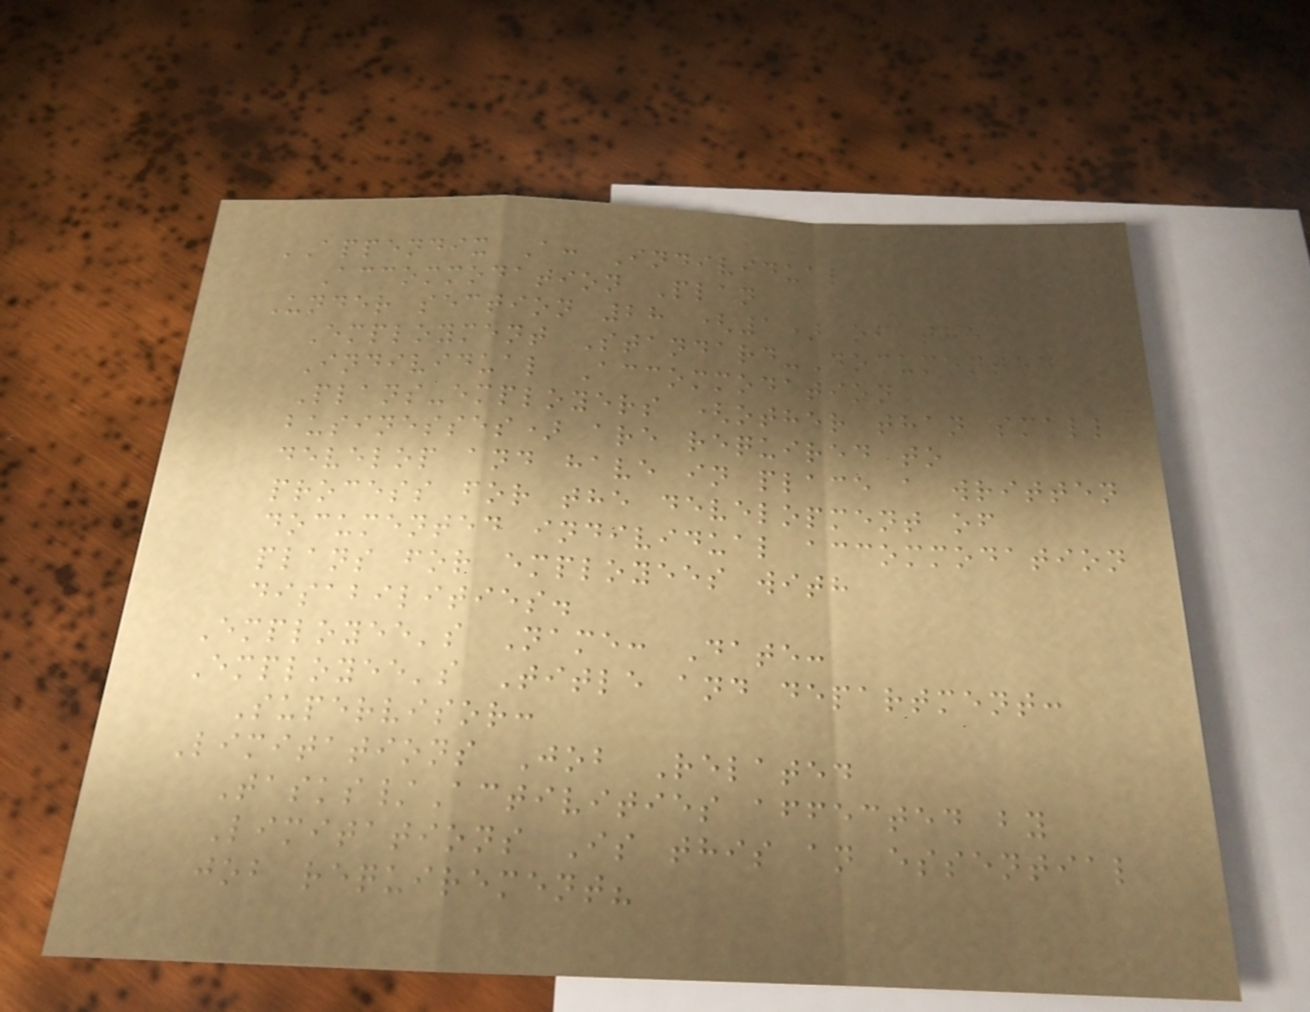APPENDIX A: Individual
Accommodation Plan
Under section 28 (1) of the
Employment Standard-Documented
Individual Accommodation
Plans-employers (other than small
businesses) are required to
develop and have in place a written
process for the development of
documented individual accommodation
plans for employees with
disabilities.
Employee's Name: Date:
Employee's Title and department:
Supervisor:
Limitations Job Related
Tasks/Activities affected by
Limitations Is this an essential
job requirement?
